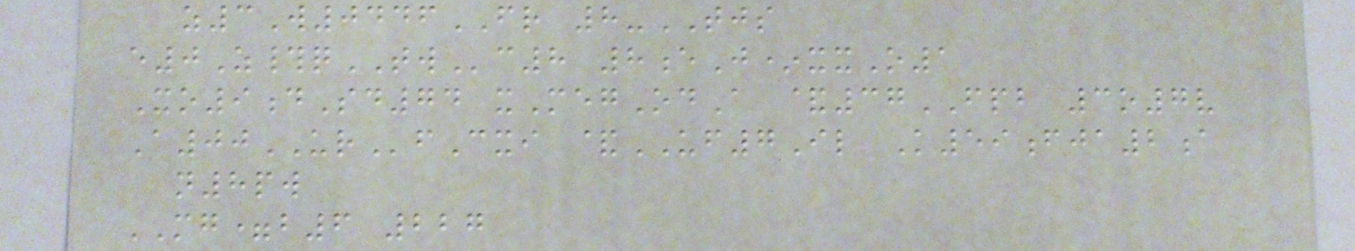z3W0446FR 8-TJS
e0Z#qTWc8 8eJ*xxO1
Xo9dSd74 xMegOdA &37FPB 3o7v
A00URfCxi &UF7Il K59fja2a
n8pw
MG=b6 227
